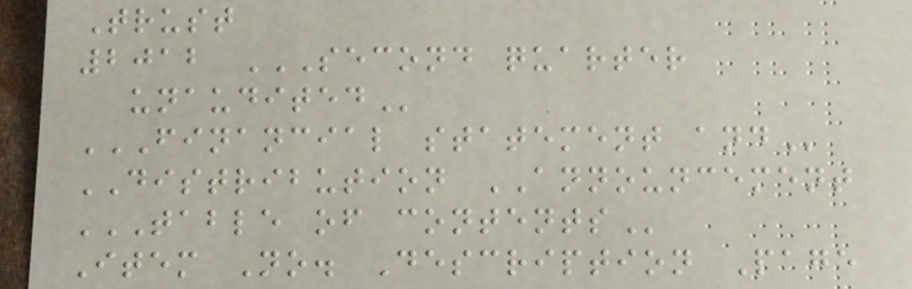Trust
2012 SECOND QUARTER
UNAUDITED
FINANCIAL STATEMENT AND
DISTRIBUTION ANNOUNCEMENT
TABLE OF CONTENTS
Item No. Description Page
